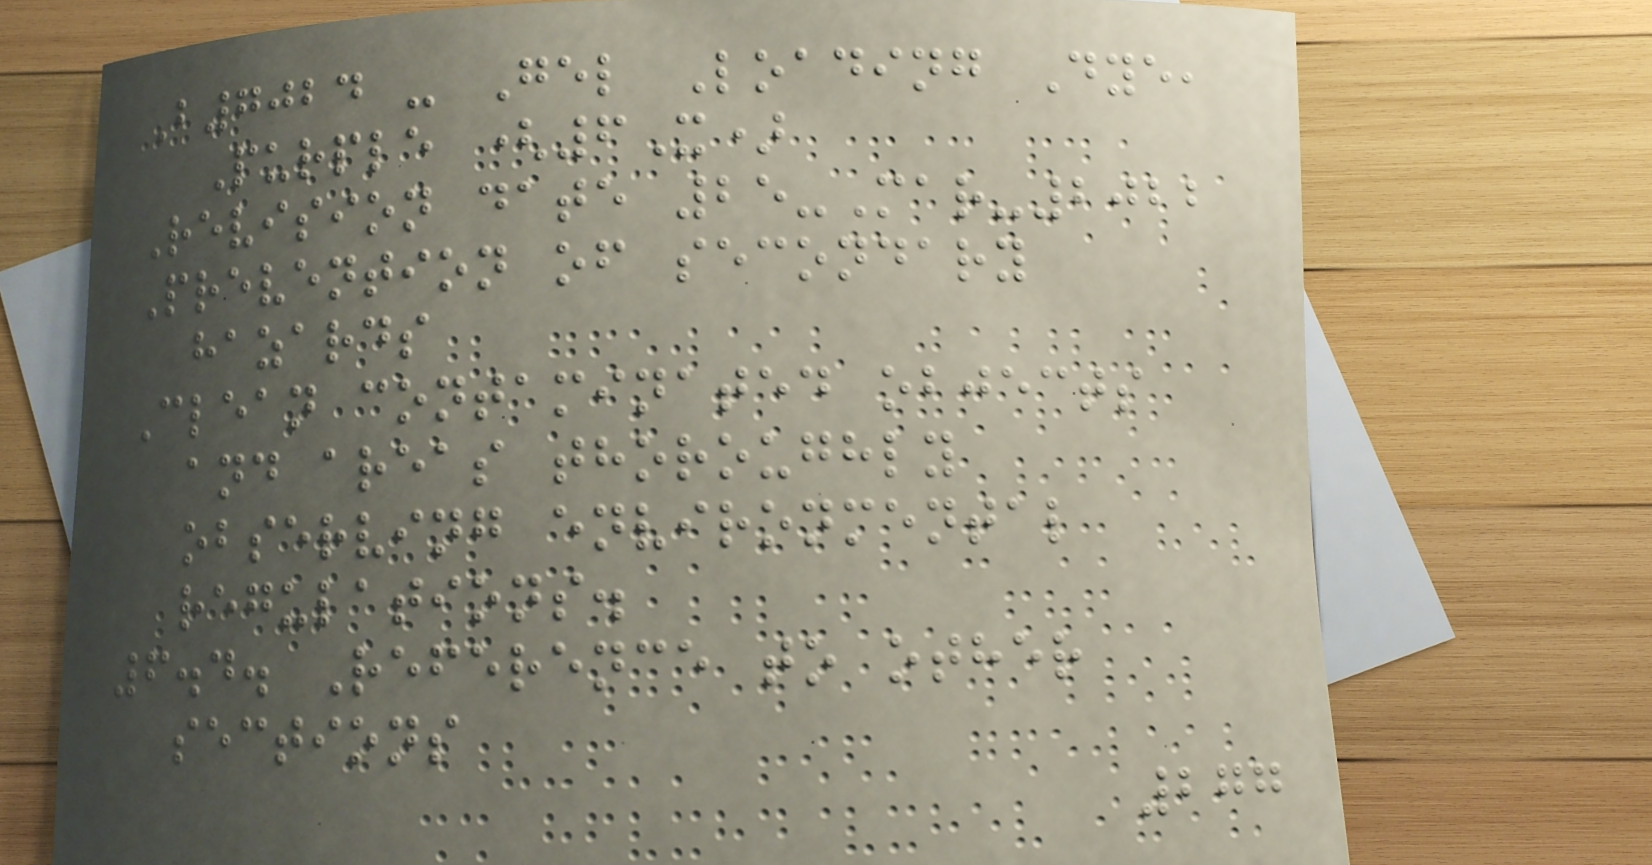B7024 - Gel Loading Dye,
Purple (6X)
Revision date 25-Mar-2022
Prevention of secondary
hazards
Clean contaminated objects
and areas thoroughly
observing environmental
regulations.
6.4. Reference to other
sections
277
